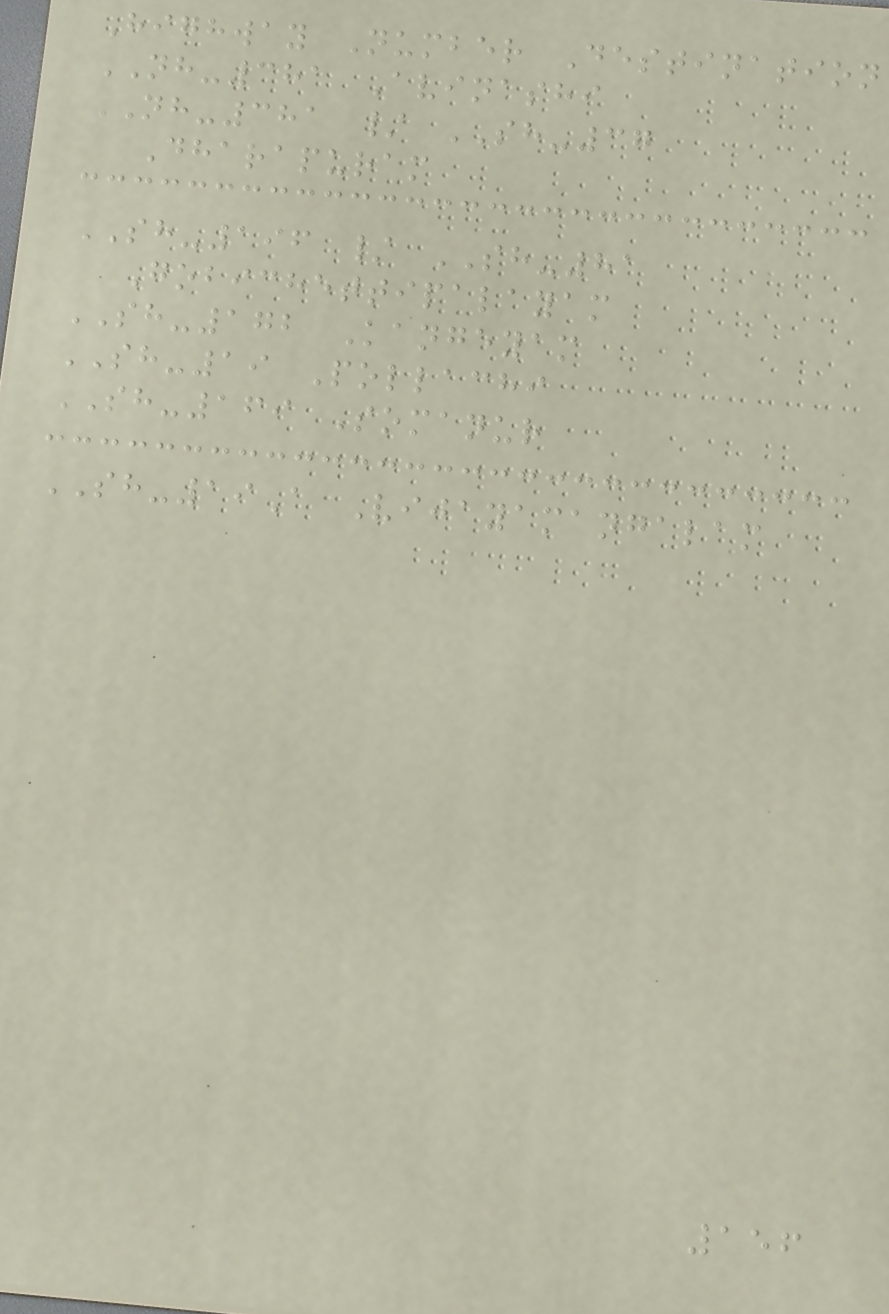Highway Number Destination
NH-381 Avinashi
NH-381 / SH-37
Dharapuram
SH-196 / SH-81
Gobichettipalayam
SH-172 Kangeyam
SH-19 Pollachi
SH-169 Somanur
SH-19A Vijayamangalam
156
